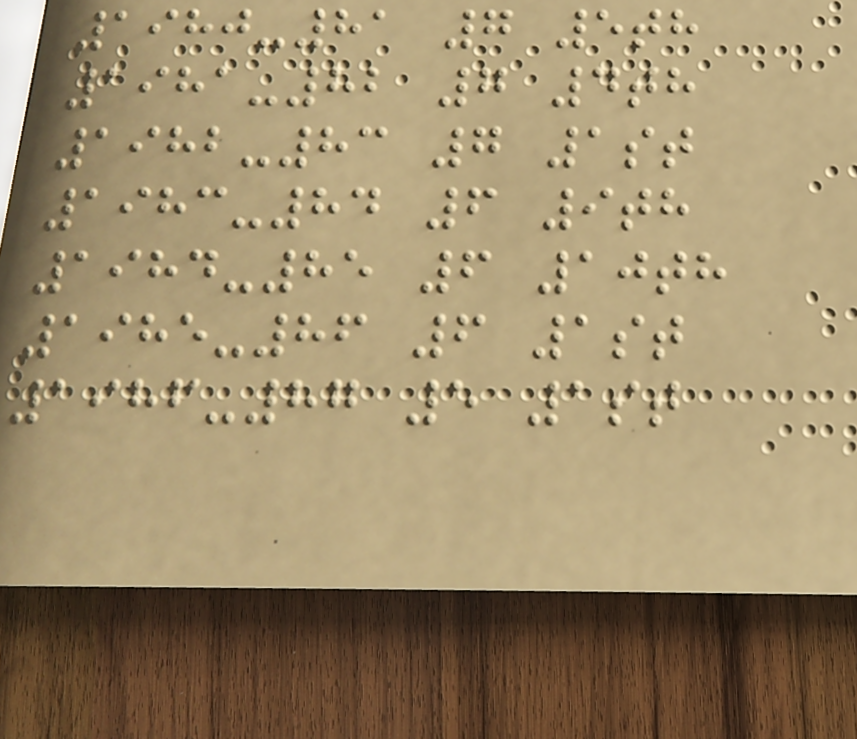1980-81 7 5th
1981-82 7 4th
1982-83 7 1st
1983-84 6 9th
1984-85 6 10th
1985-86 6 1st
1986-87 5 1st
